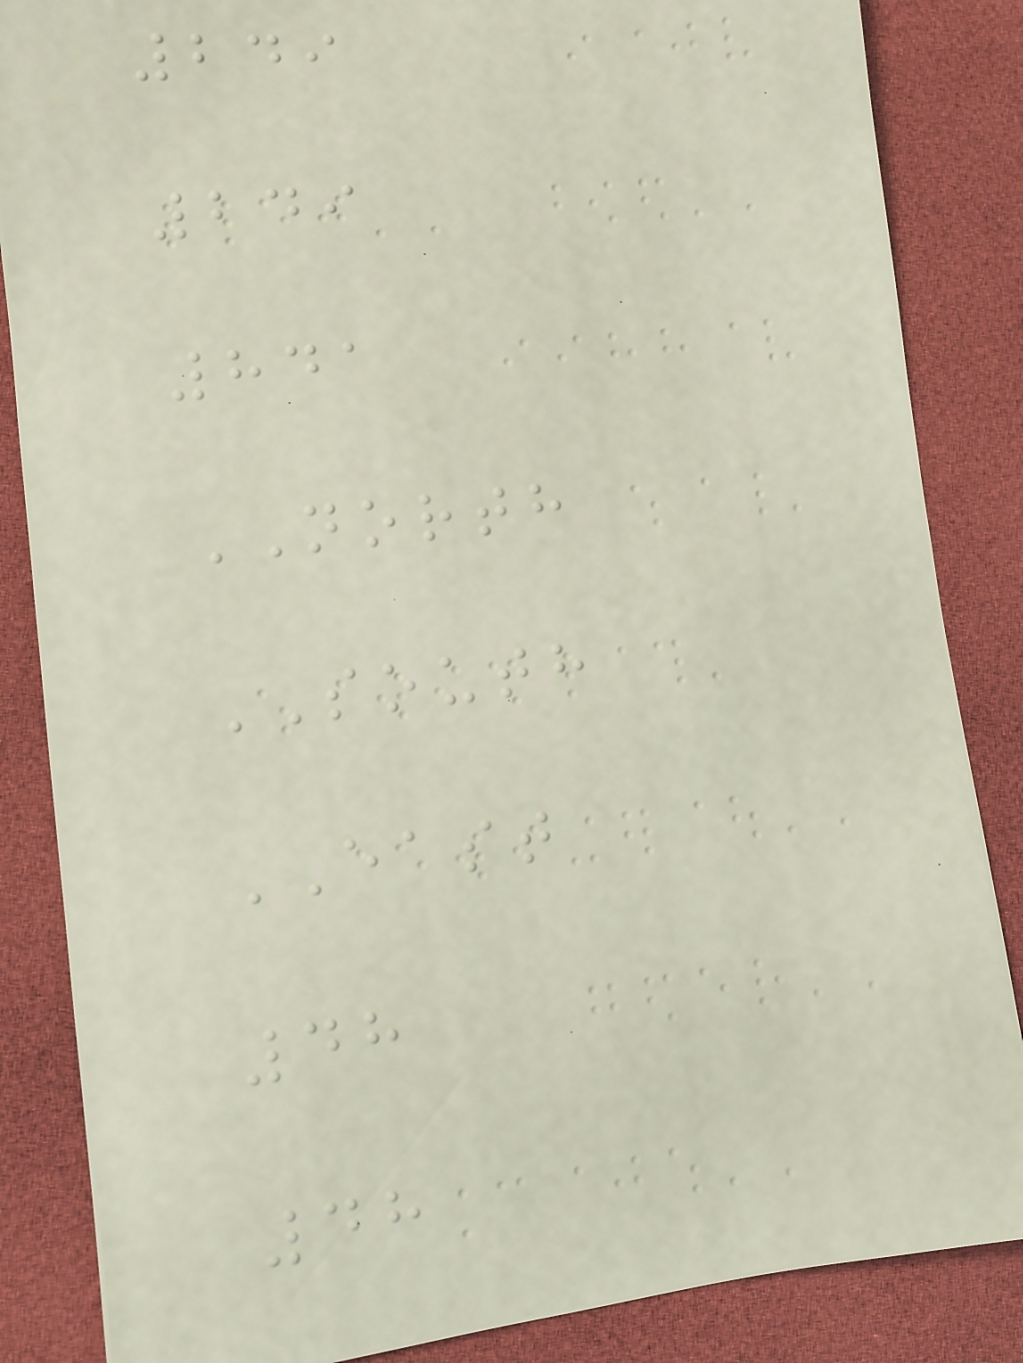249
249
841
NORTH
SOUTH
EAST
48
48
